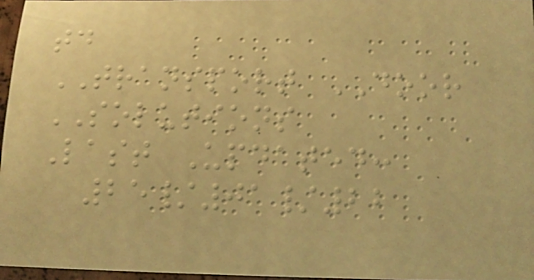td
TRANSPORT DOOR
SOLUTIONS
Last Updated:
25/01/22
